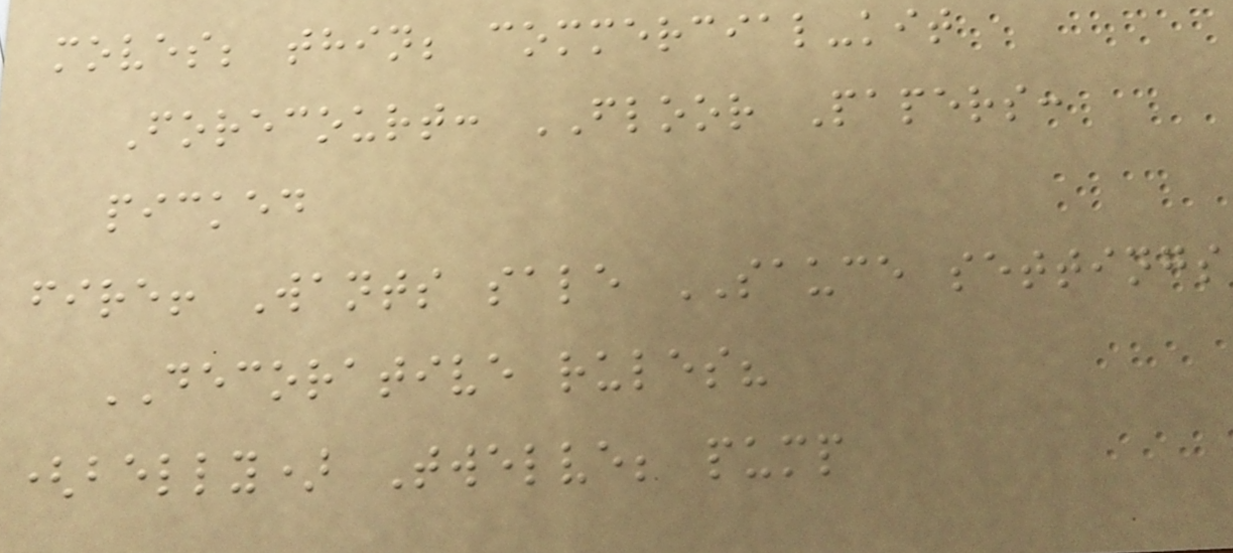moves; thin; commercial-kit
Forecourt: FLOOR Papers:
picked
fire! Wants sale SAUCE settings
DECORATIVE rules?
(belly) Twelve; pump
